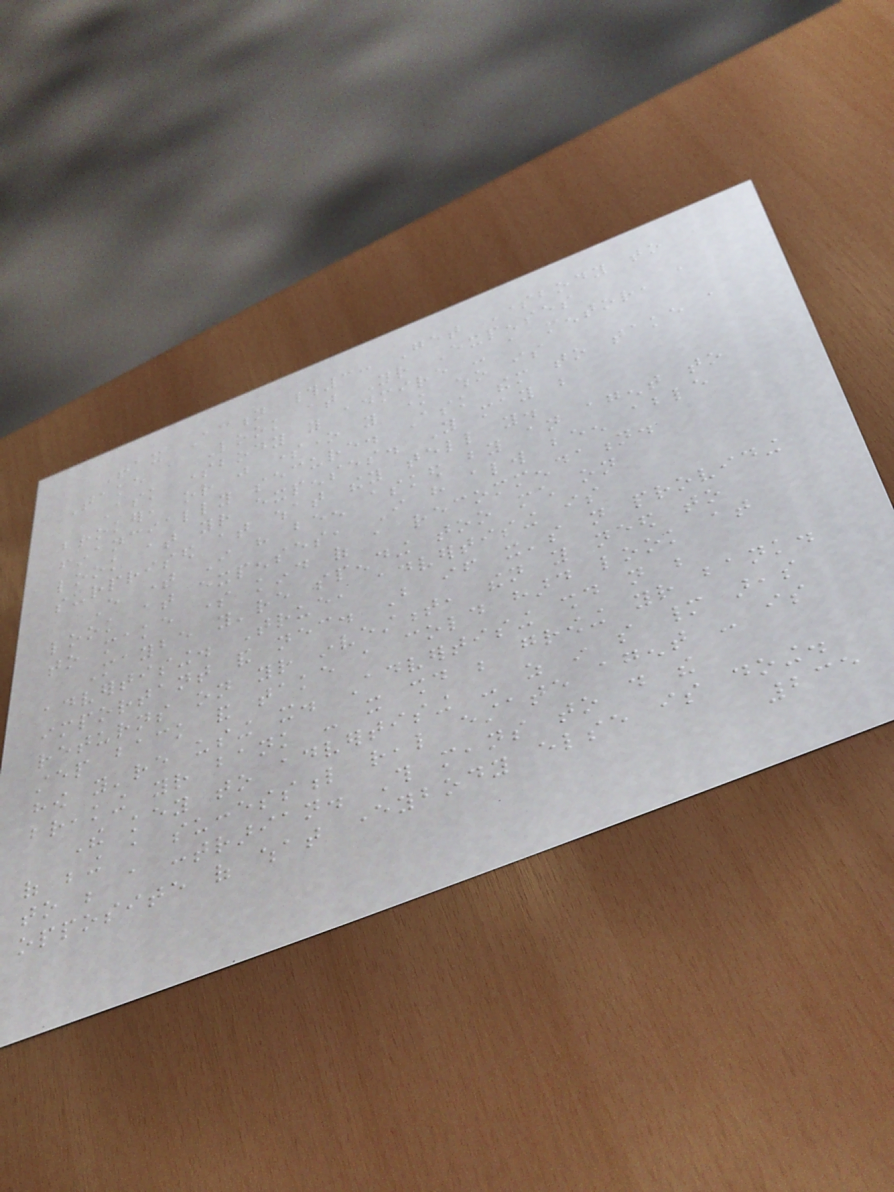Tax Action #3: Get Somebody to
Take a Look at Your Expenses
Ask somebody you admire - a mentor, a
broker, or just someone you know who is
financially secure. Ask them to take a
look at your expenses. You may be
surprised at what they tell you.
Every time I have been asked by an agent to
look at expenses, I have always been able
to make some kind of a recommendation.
Maybe you're spending too much on
advertising. True, advertising is
important and necessary. But if it's not providing
returns on your investment, then you need to
step back and take a cold hard look at
how you're using it. Advertising should not be
breaking your bank - it should be growing your bank.
The key to advertising - as in so many areas
of being a successful real estate agent - is
to be a contrarian. This means to do the
opposite of what everybody else is doing.
235
